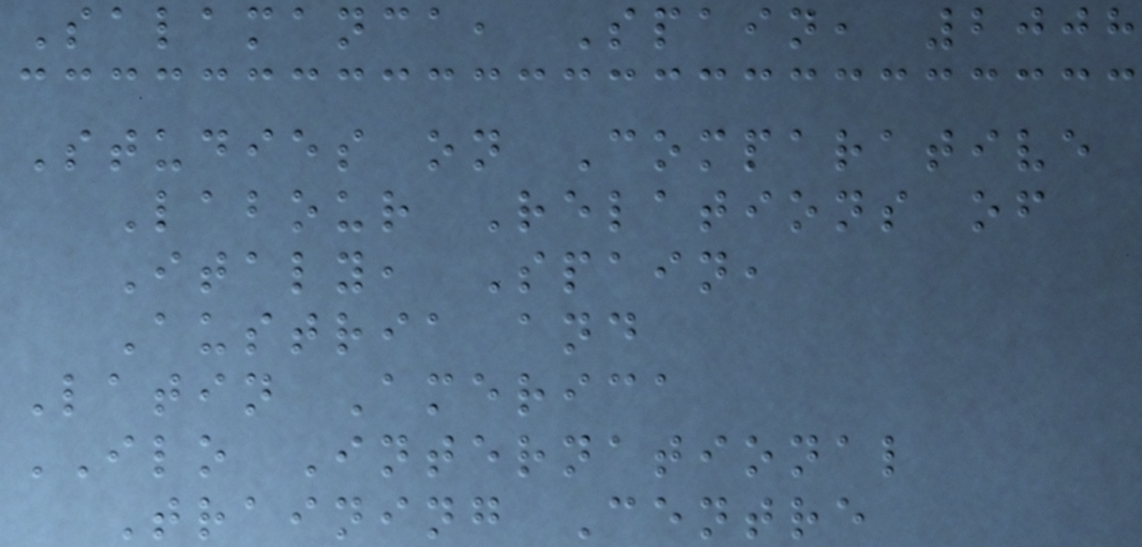Salamanca, Spain, 2008
Studies on Comparative
Labour Relations of
Italy, Spain,
Austria and
Latin America
ILO International
Training Centre
